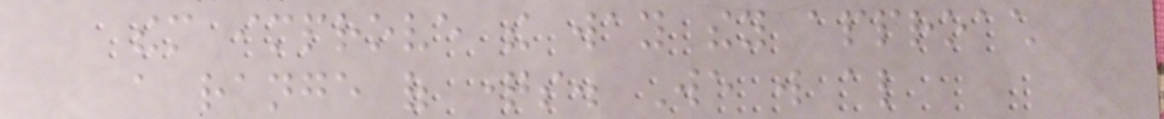them improve the way they approach
a range of questions. We will also
